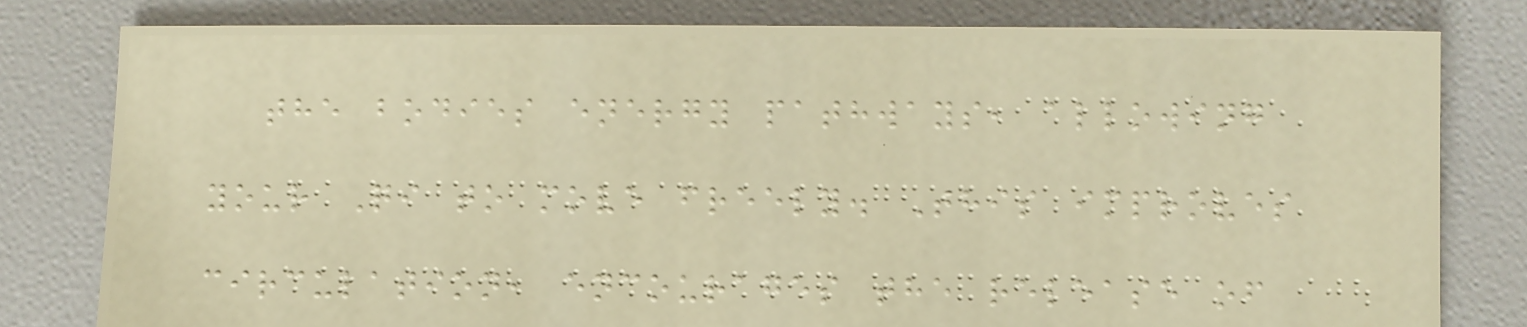the bodies energy pathways, allowing
your Qi to move freely. This improves
circulation, encourages the release of
